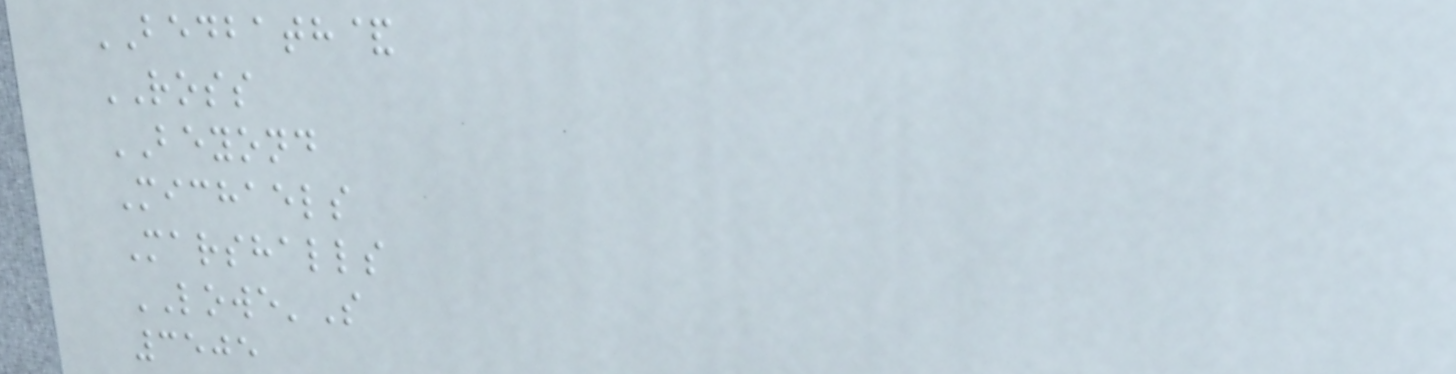BEDBATH&
ROSS
BEYOND
Michaels
Marshalls
LOWE'S
3505
